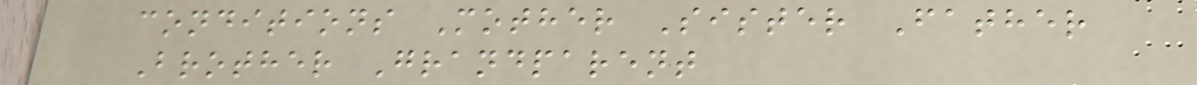conditions Mother Sister Father
Brother Grandparent
